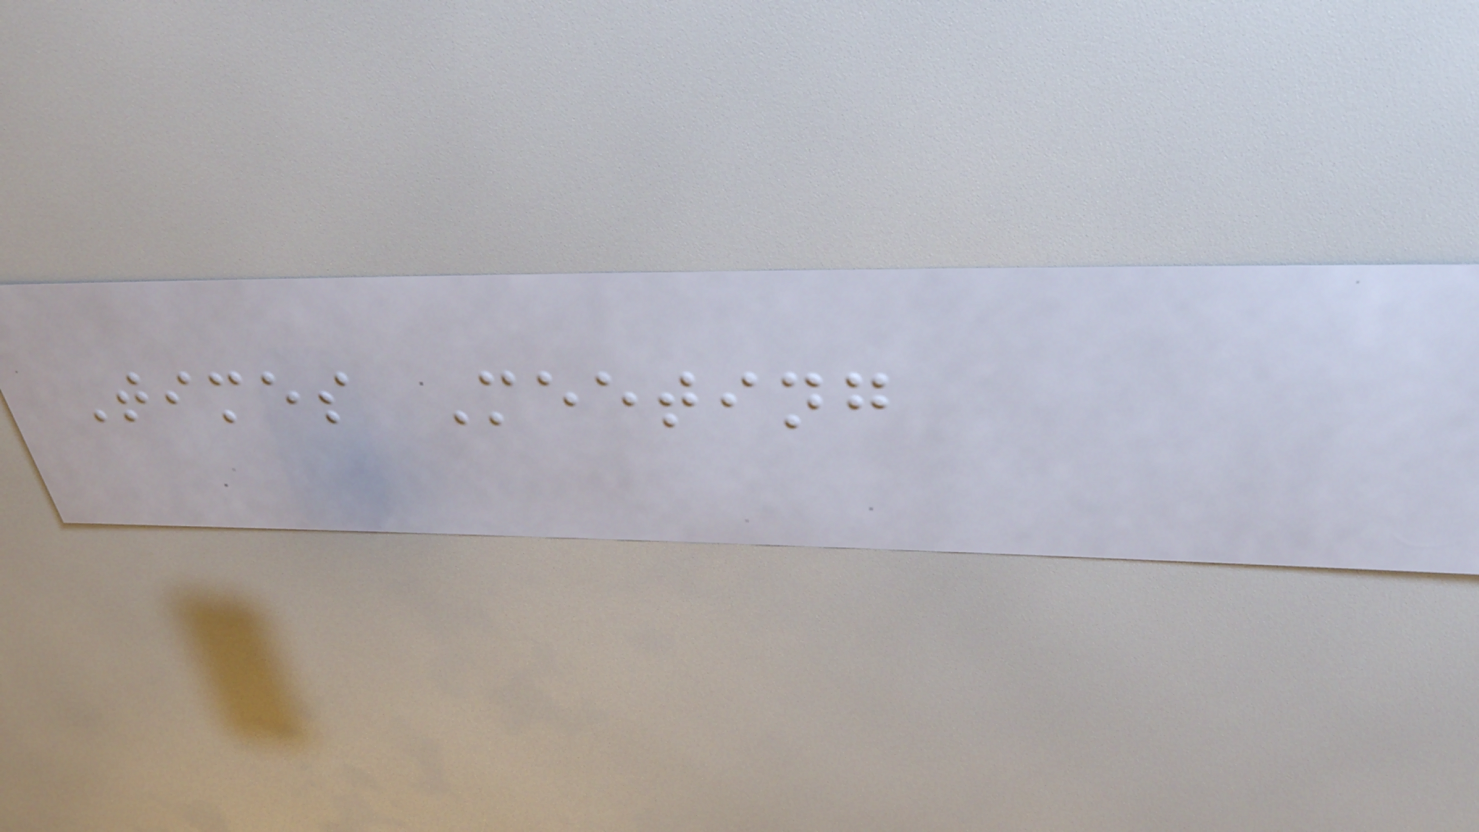Times Meeting
